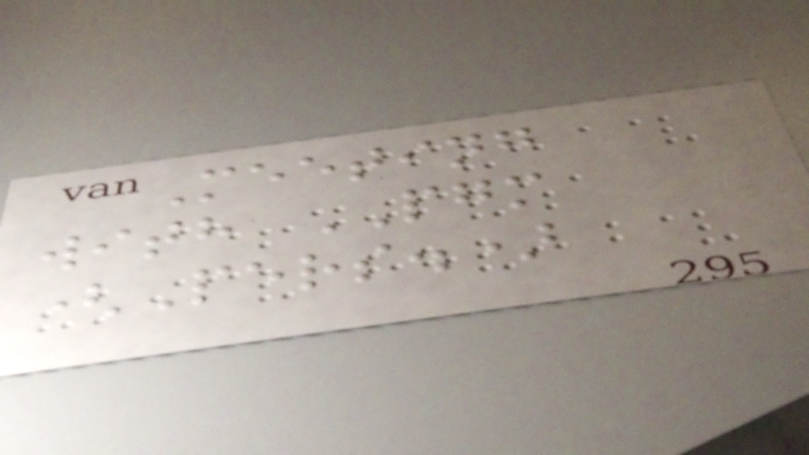Meeting
with PGM
(Pers.)
